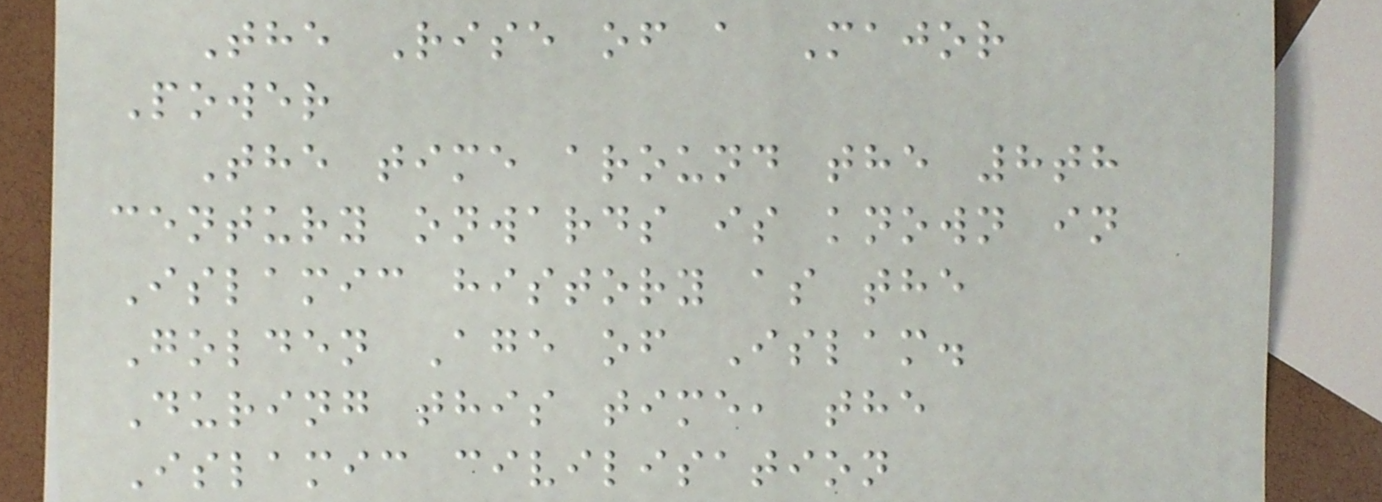The Rise of a Major
Power
The time around the 8th
century onwards is known in
Islamic history as the
Golden Age of Islam.
During this time, the
Islamic civilisation
